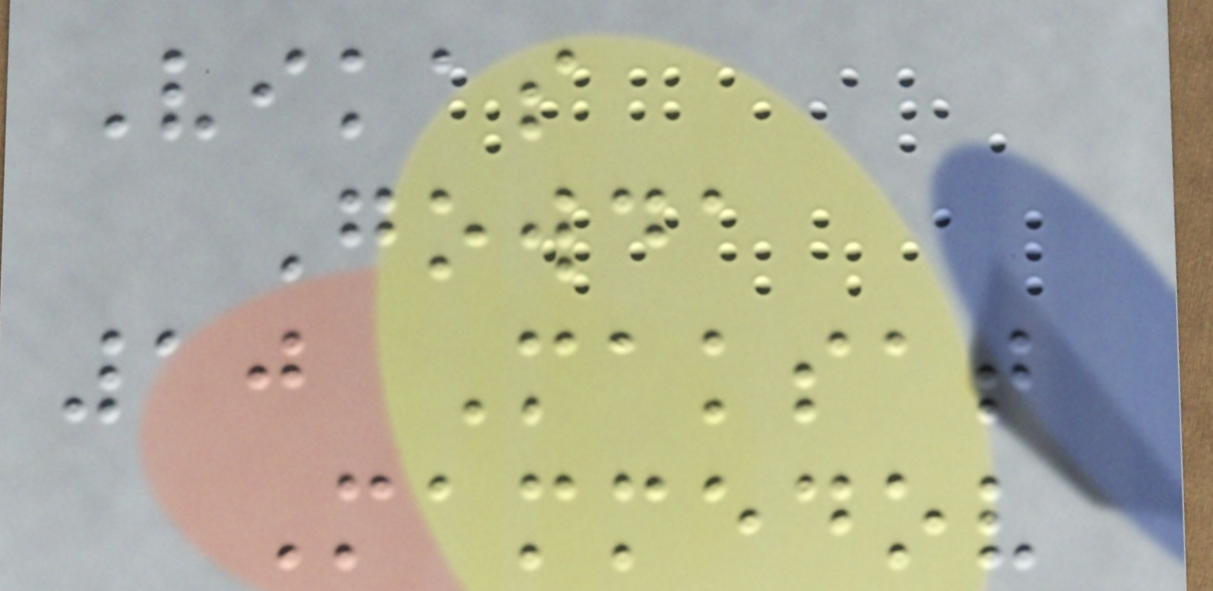Vikas
Gowda
10 Maksat
Mammedov
